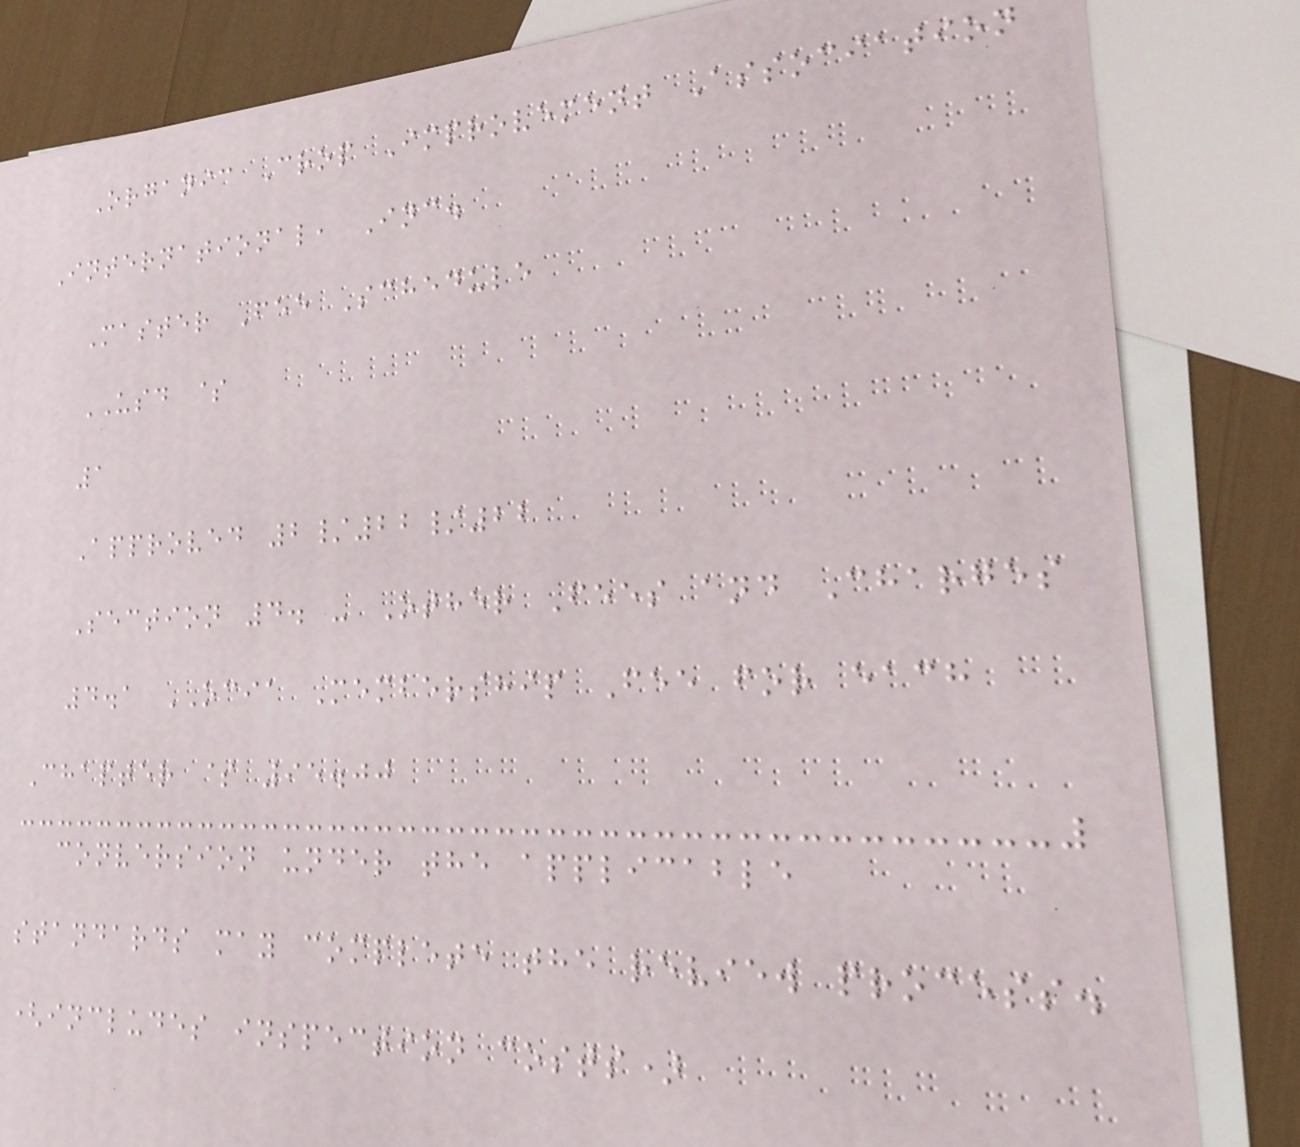Organic Crop Improvement Association
International, Inc.
Master Fee Schedule
USD $
1
Approved 2/22/22
Section 4. - Other Fees and Charges
4.1 OCIA Membership Fee for each
Chapter $ 95.00
conversion under the applicable
standards may complete the review process.
(includes inspection costs)
